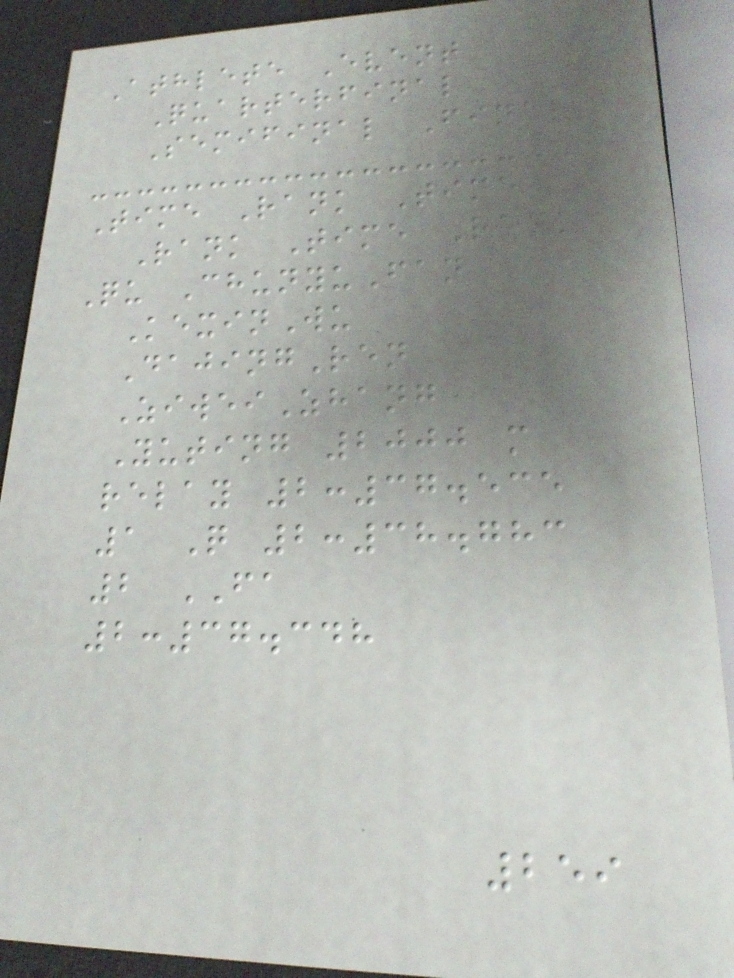Athlete Event
Quarterfinal
Semifinal Final
Time Rank Time
Rank Time Rank
Qu ChunyuFan
KexinWu
DajingRen
ZiweiZhang
Yuting 2000 m
relay 2:37.535
1 Q 2:38.783
2 FA
2:37.348
259
